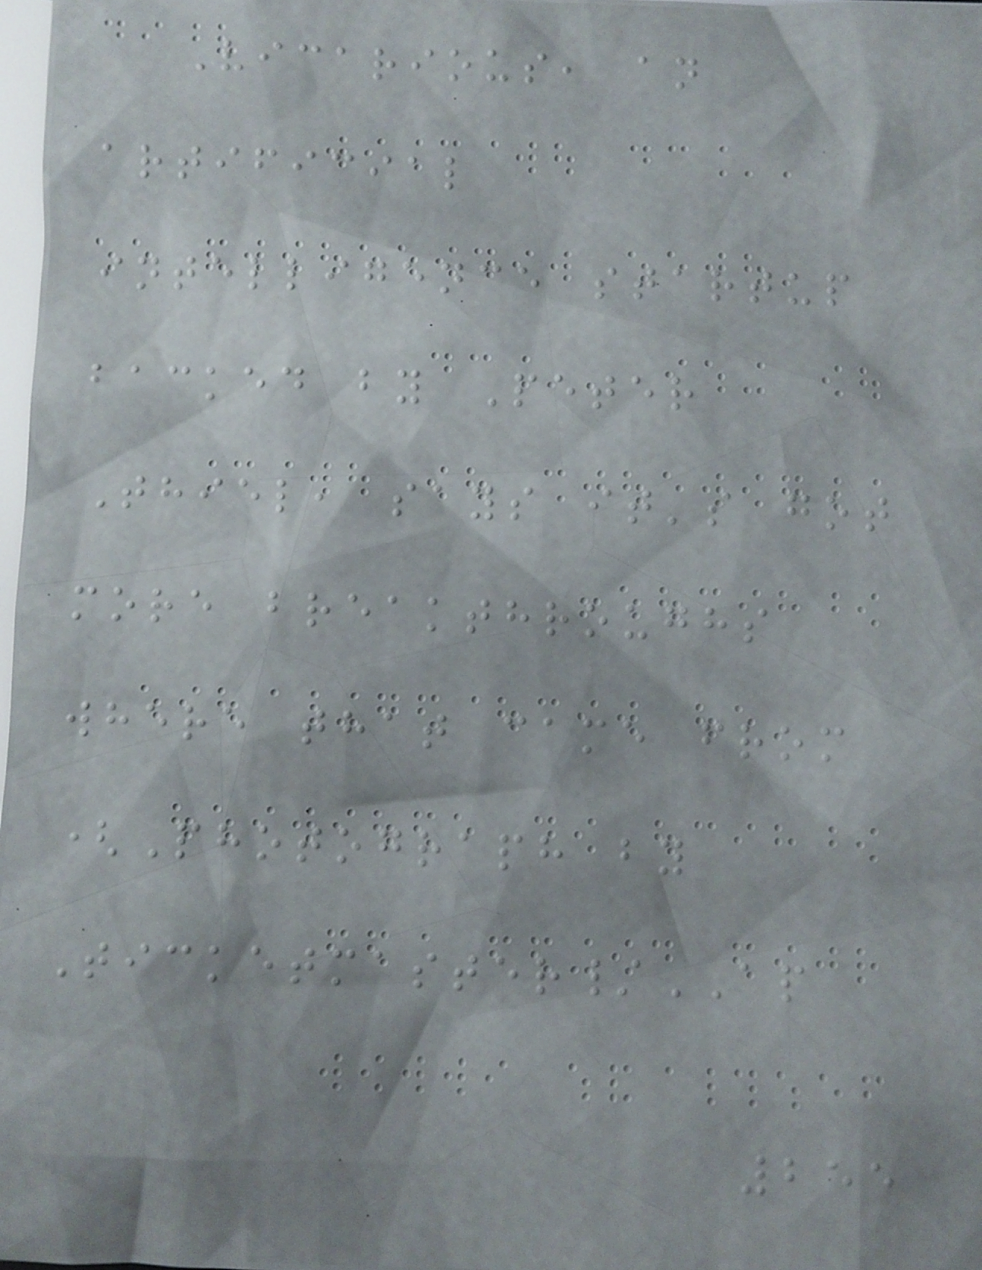Vicarious, an
artificial
intelligence startup
backed by Peter
Thiel, says it's got
more breakthroughs
where that came from
(Photograph by
Ticketmaster/AP
255
